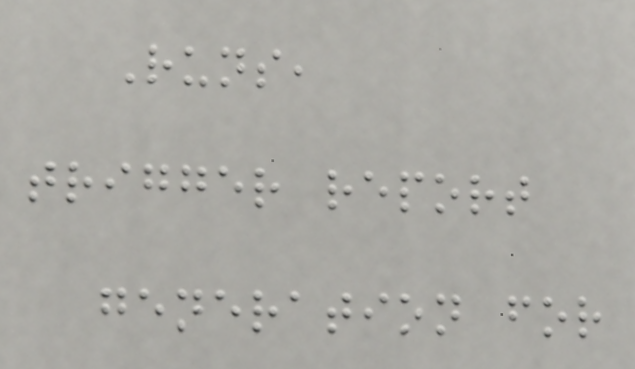Runs,
trigger report
generation for
